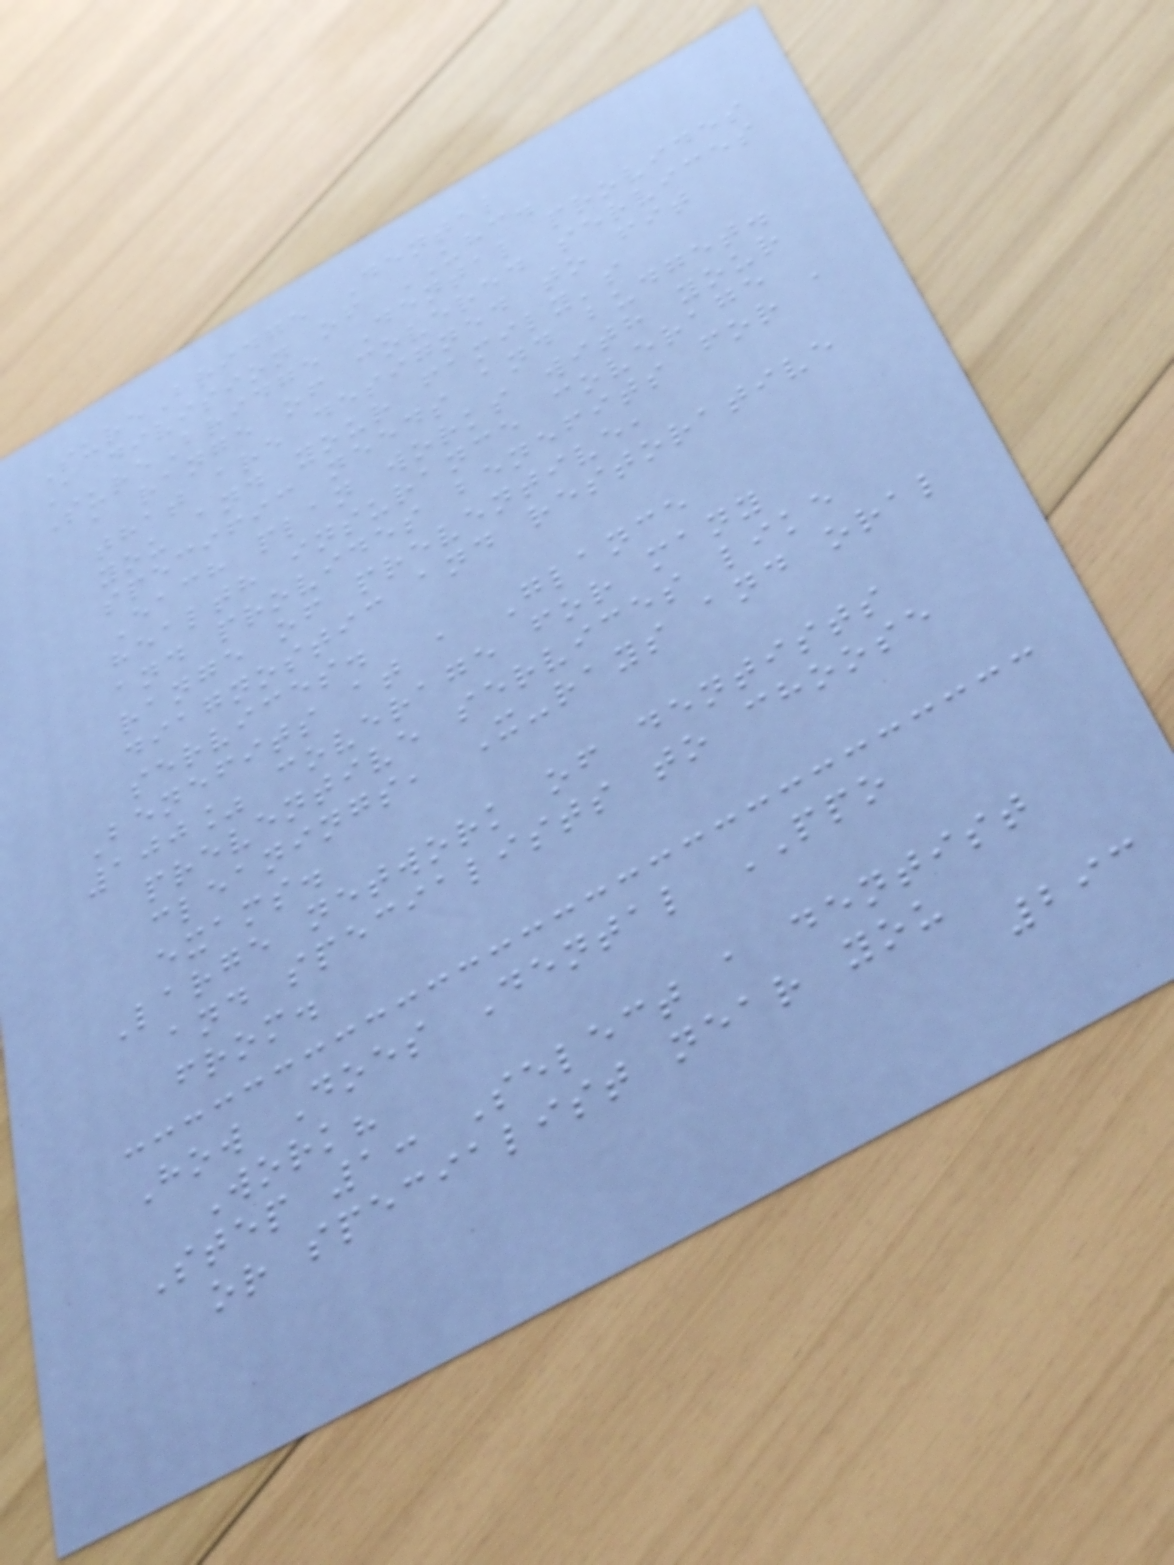SureBridge Dental
A division of UHC.
SureBridge Dental provides
a range of covered services
that are designed to fit
you and your family's
specific needs and budget.
Each plan works with your
health insurance coverage
and provides benefits for a
range of preventive,
diagnostic and restorative
services.
Benefits at a Glance
100% coverage for many
preventive services like
cleanings, X-rays and oral
exams.
Large network of dentists
and specialists to choose
from.
How Does Dental PPO
Work?
Step 1: Select a dentist
or specialist near you
293
